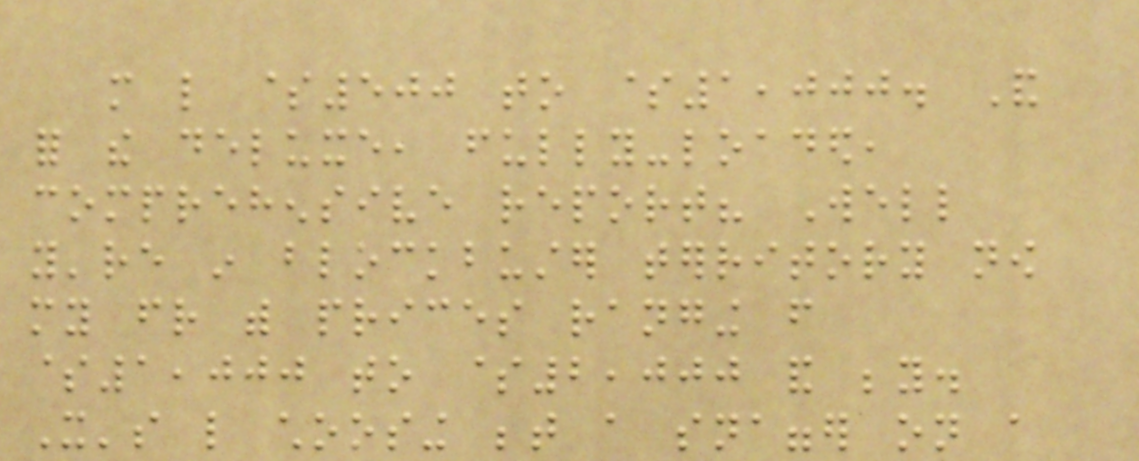more like $500 to $1,000. And
for the deluxe, fully-loaded,
comprehensive report? Well
you're in blockbuster territory now
my friend with prices ranging from
$1,000 to $2,000 and beyond.
It's like choosing between a snagger on a
